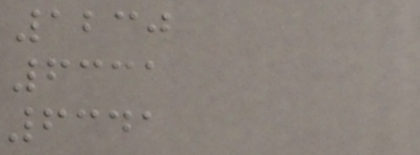1230
6331
6341
